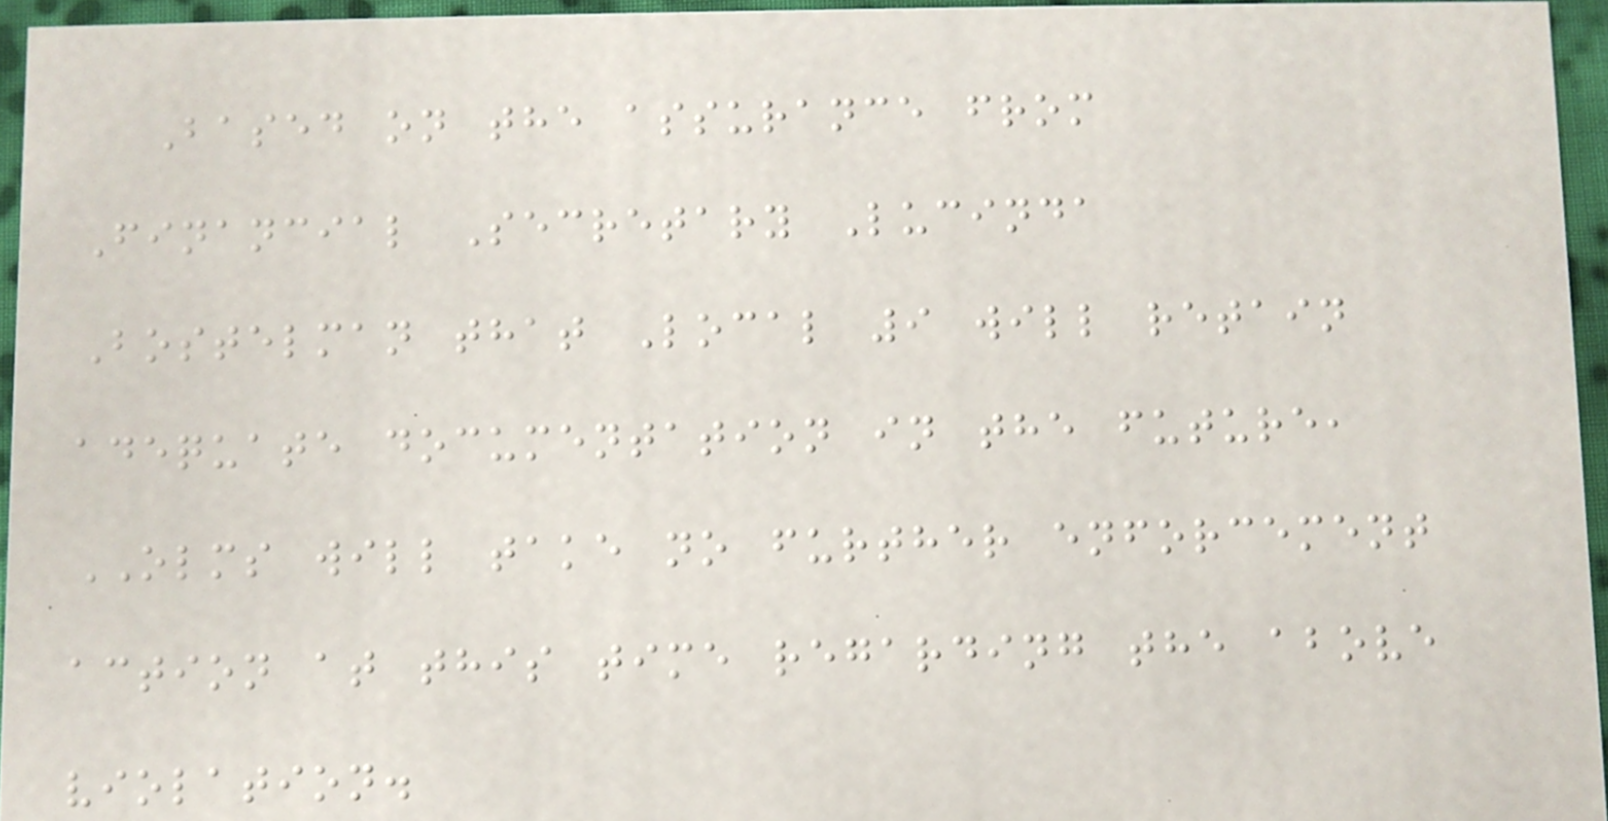Based on the assurance from
Financial Secretary Lucinda
Bostelman that Local 9 will retain
adequate documentation in the future,
OLMS will take no further enforcement
action at this time regarding the above
violation.
